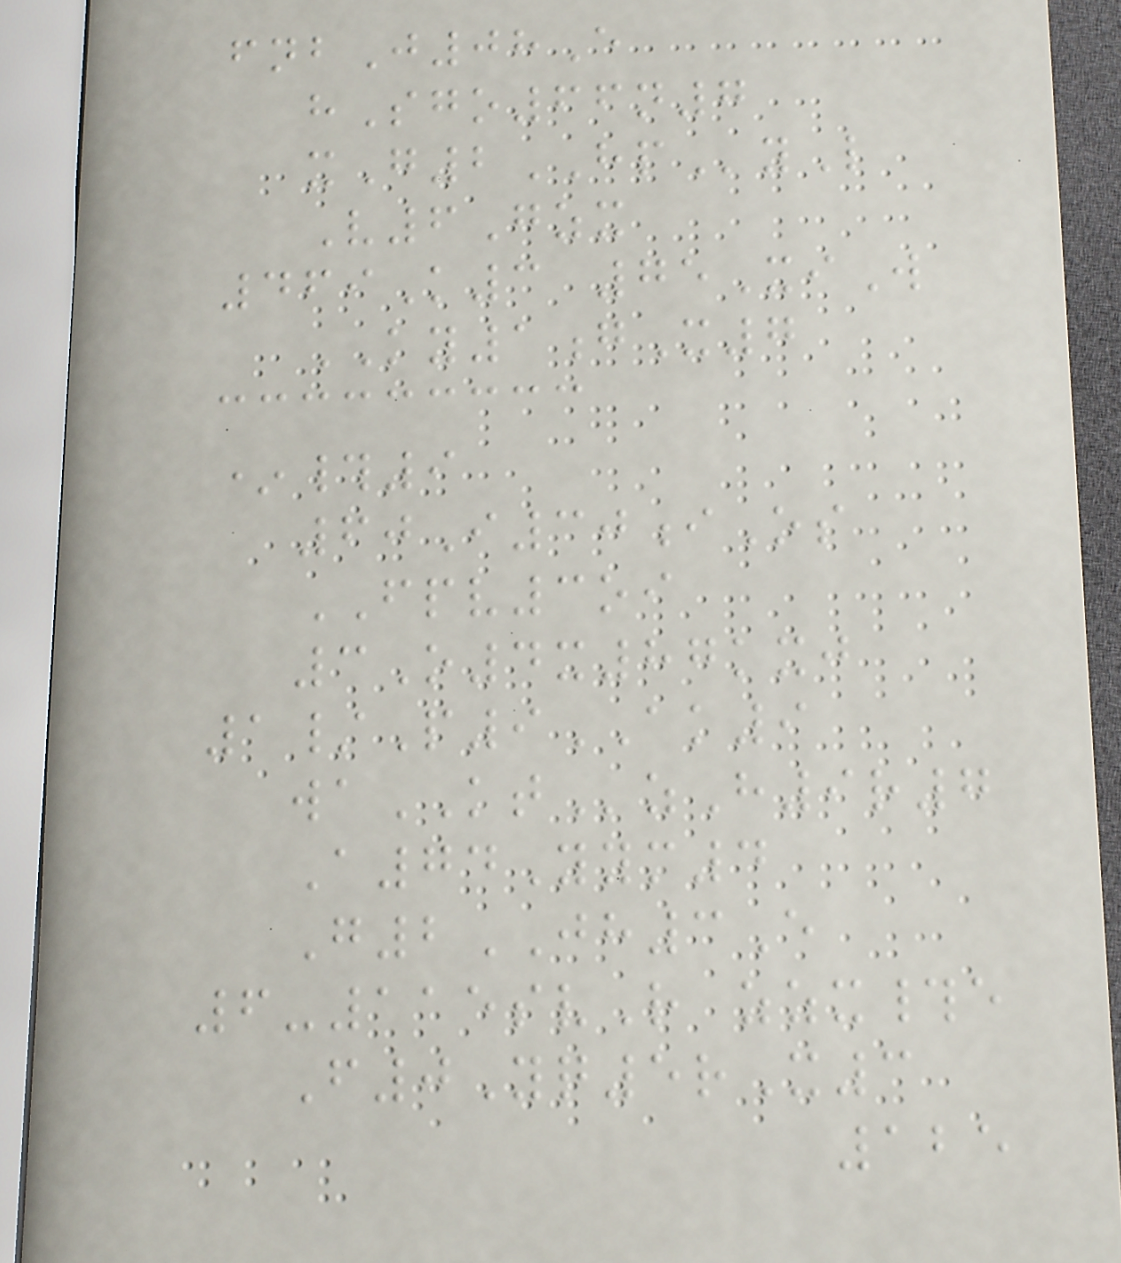fnbJ08E
hSgo66n7
xG2HPyL
V6Gzx
469K3 75XiW
KY1gX7
*#9
60I30iOs
FPV3oi
3O4x87kxj
1/P9AK9
waKTzH9r7
A74Yym4
G2JH3E
6-115svR zzx#e
F0Yq5rX3
125
